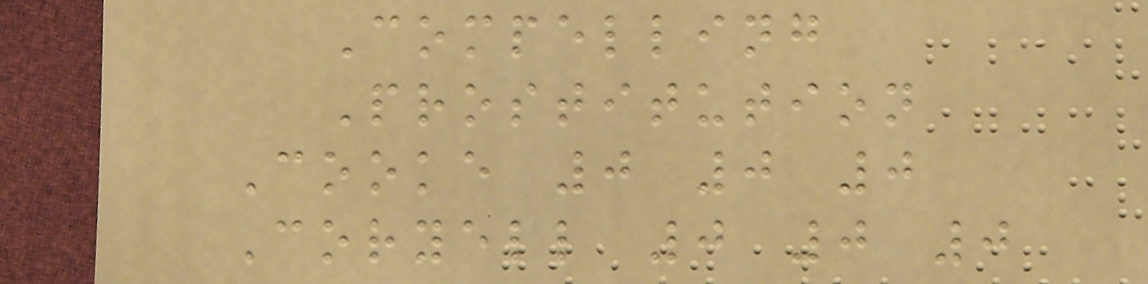Compelling
Prostitution
Cooke 0 0 0
Coryell 0 0 0
